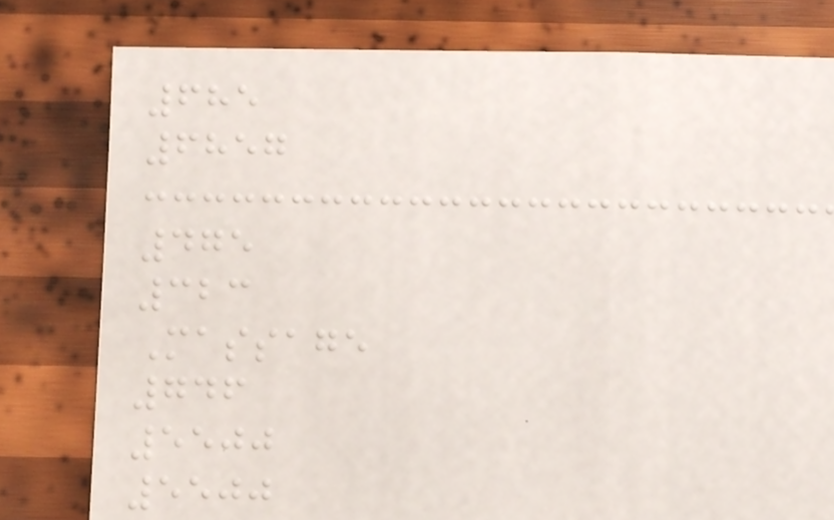685
6857
475
323
Massage
746
5500
5500
